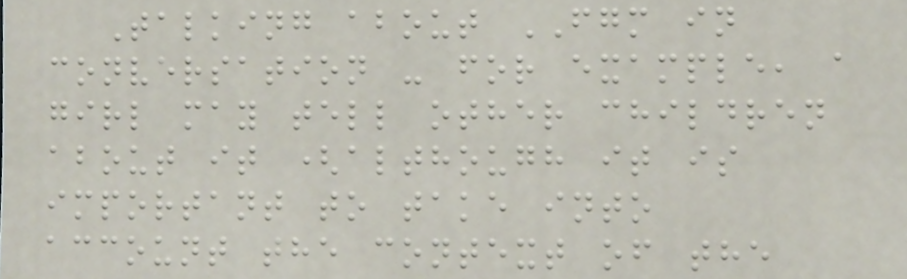Talking about FGM in
conversation - for example, a
girl may tell other children
about it (although it is
important to take into
account the context of the
